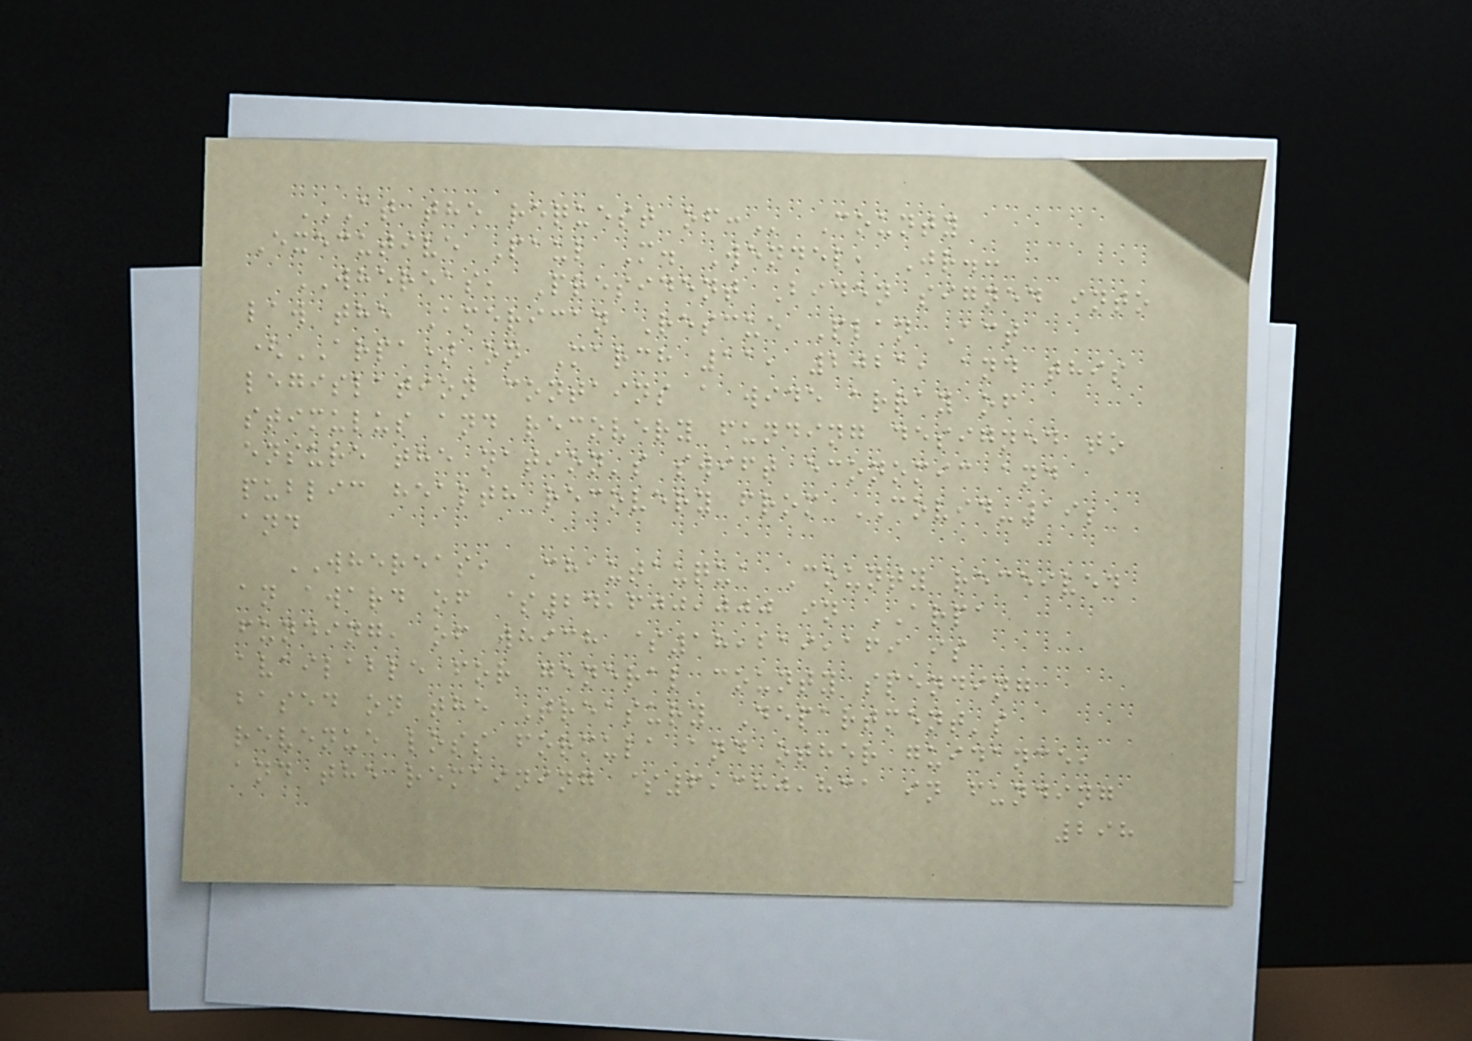AT THE REQUEST OF: County
Executive Paul M. Wendel, Jr.:
WHEREAS, President Biden signed into
law the American Rescue Plan Act
(ARPA) on March 11, 2021, and this
legislation contains a wide array of
stimulus and recovery funding designed to
ensure the nation's swift economic and
public health recovery from COVID-19;
and
WHEREAS, Chautauqua County received
an award of $24,600,000 in ARPA
funding, of which $18,219,169 is
available for general county spending
based on the Treasury Department's
revenue loss formula and other guidance,
and the remaining $6,380,831 in funding
298
